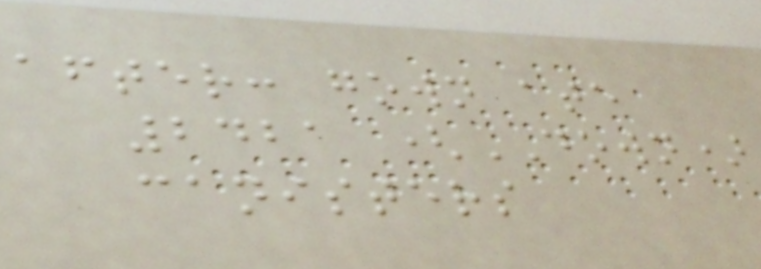after: gown ate
2421 (DOWN)
canisters
